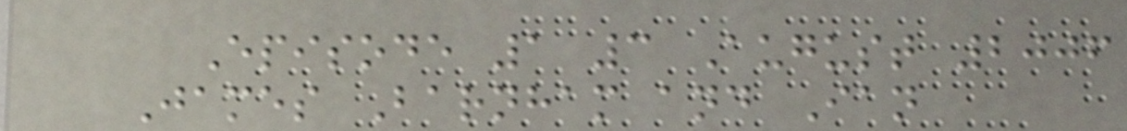Episode 1 3 August 2006
James Barnham and Ian
